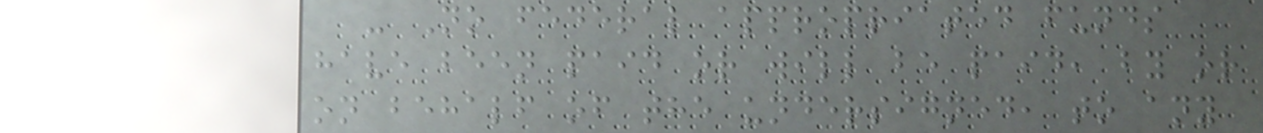- No federal appropriated funds
have been paid or will be paid, by or
on behalf of the undersigned, to any
